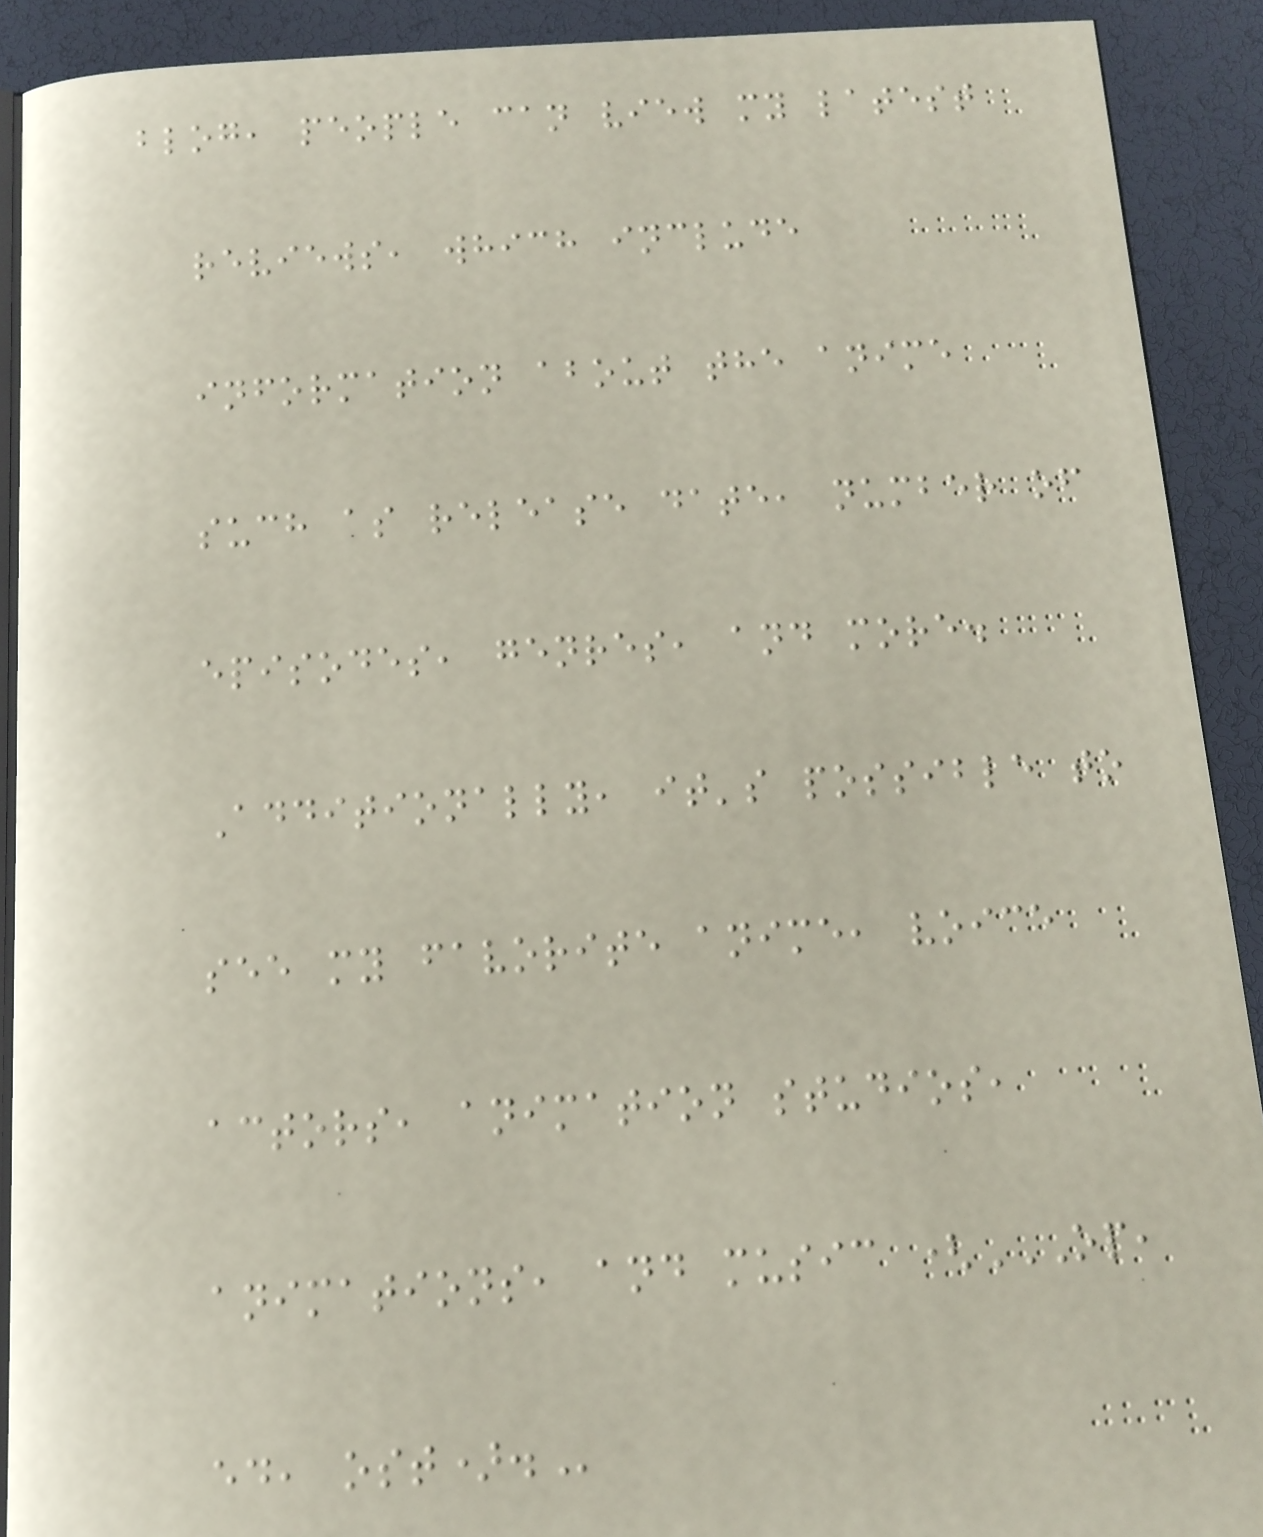blog, people can view my latest
reviews, which include
information about the anime
such as release date, number of
episodes, genres, and more.
Additionally, it's possible to
see my favorite anime, voice
actors, animation studios,
animations, and music (OP,
ED, OST).
